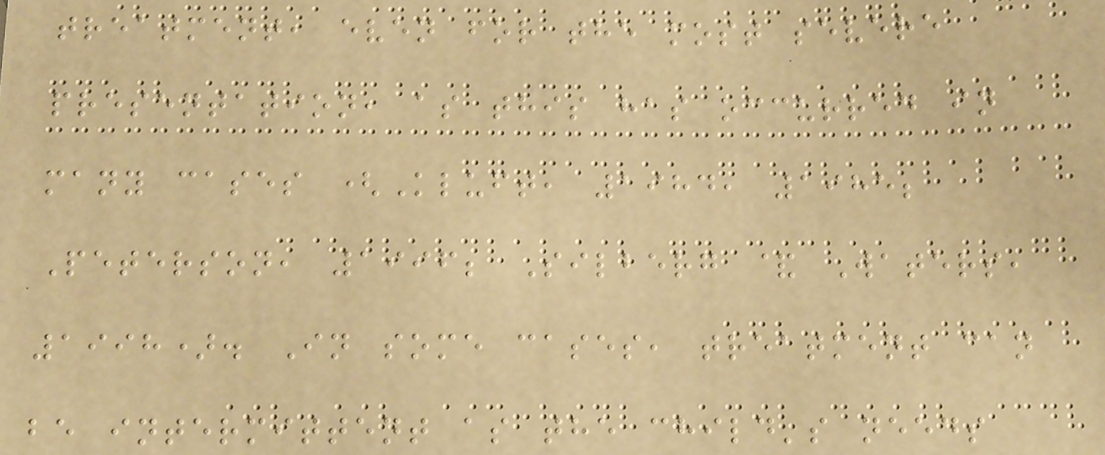treatment, even for the most severe
presentation, as this has occurred in
many cases (Kluft, 1984, 1985;
Peterson, 1996; Silberg & Waters,
1998). In some cases, treatment can
be intermittent as the child's needs
